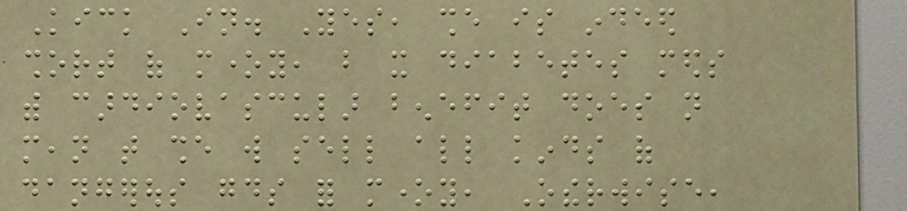Kick In. Yes, she is indeed
short of money, but it diabetes meds
with cardiovascular benefit does not
mean that she will sell all kinds of
dangerous goods for money, Otherwise,
